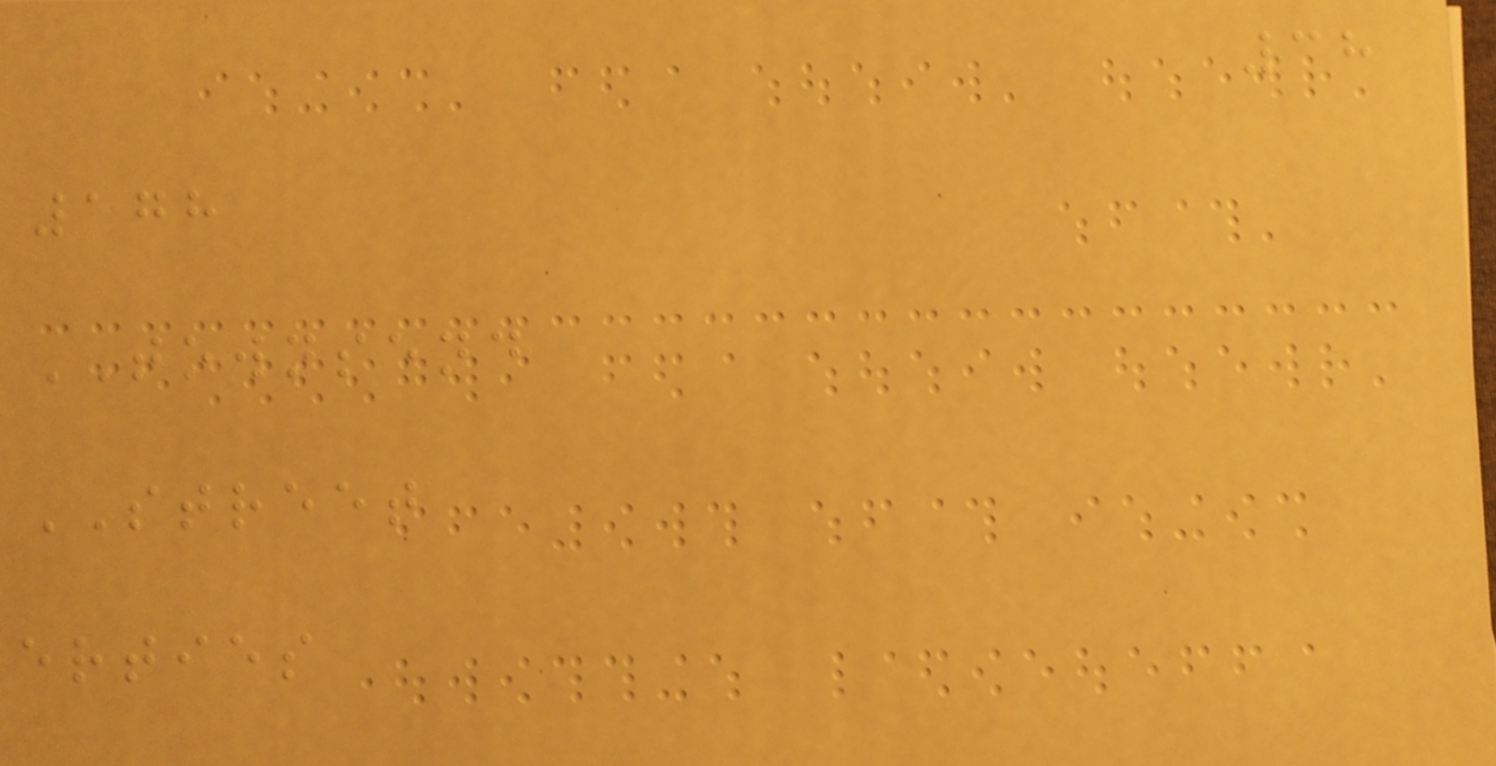38
178
TOWNSEND
STREET
erties
